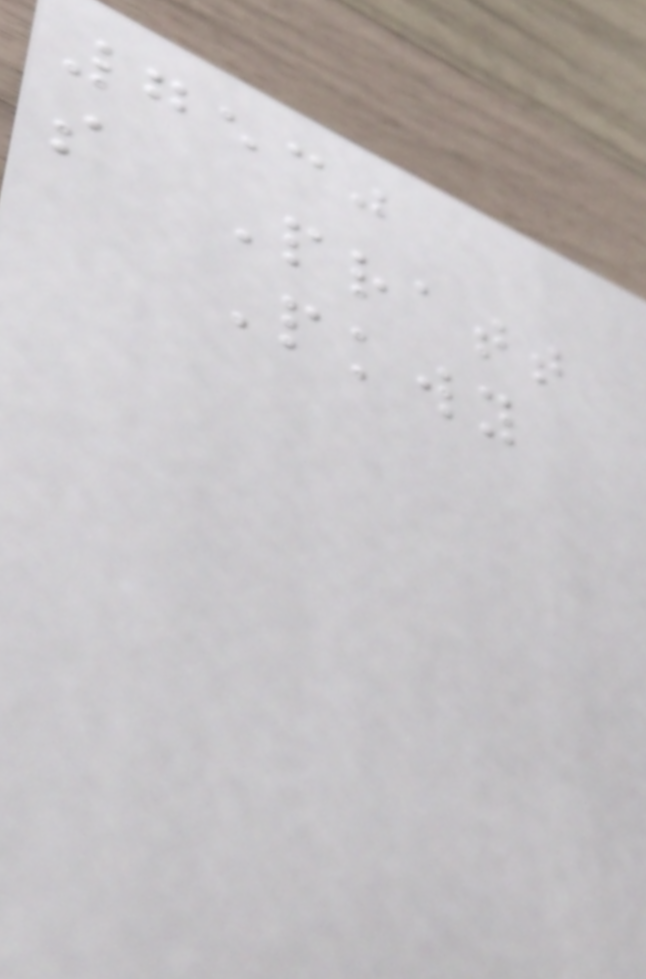7530
s Pratt
Pkwy
